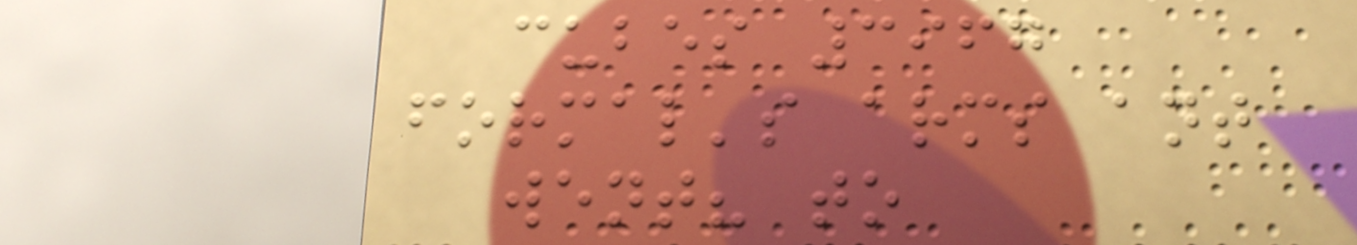cubes 3967
formal's arms ant
went? to
